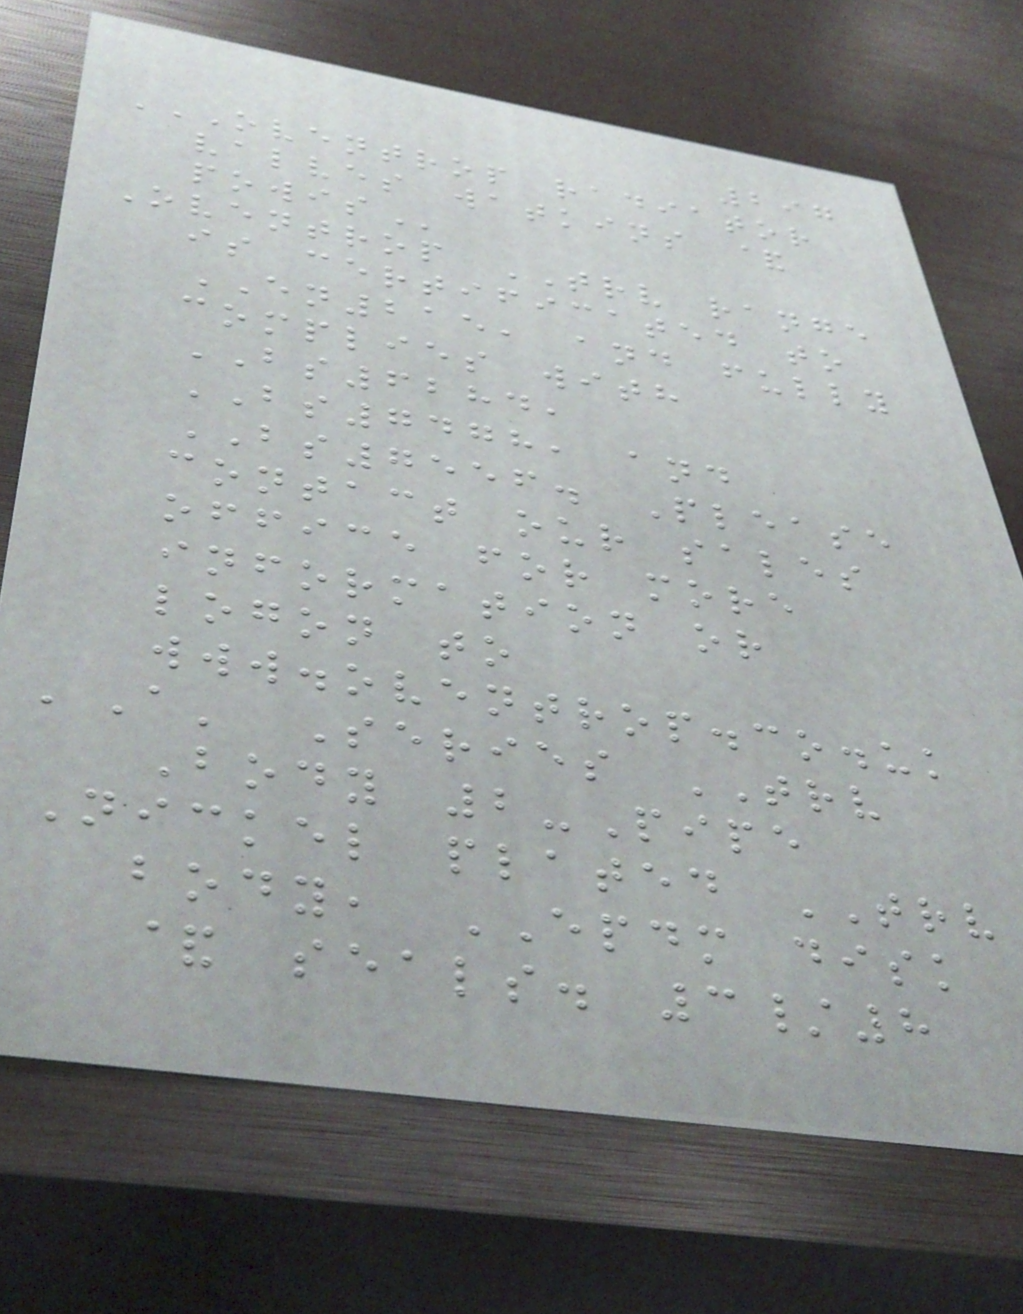297
OVENTROP RADIATOR
VALVES WATKINS &
POWIS
Oventrop TRV range
is certificated to
EN215, and fully
complies with
BS6284,
BS7478, and
BS7556. Please
contact our sales
office for more
information or
logon to
www.oventrop.co.uk
'A' Series TRV
Body 2-Pipe
Nickel plated TRV
body, EPDM disk
& seals. 3/8
